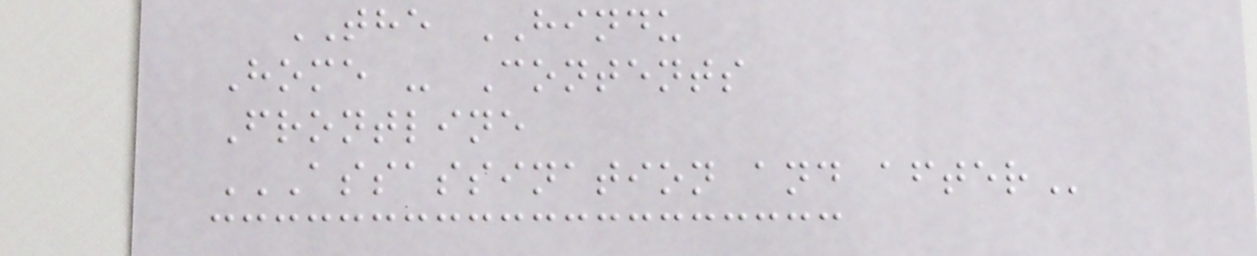THE HINDU
Home - Contents
Frontline
ASSASSINATION AND AFTER
